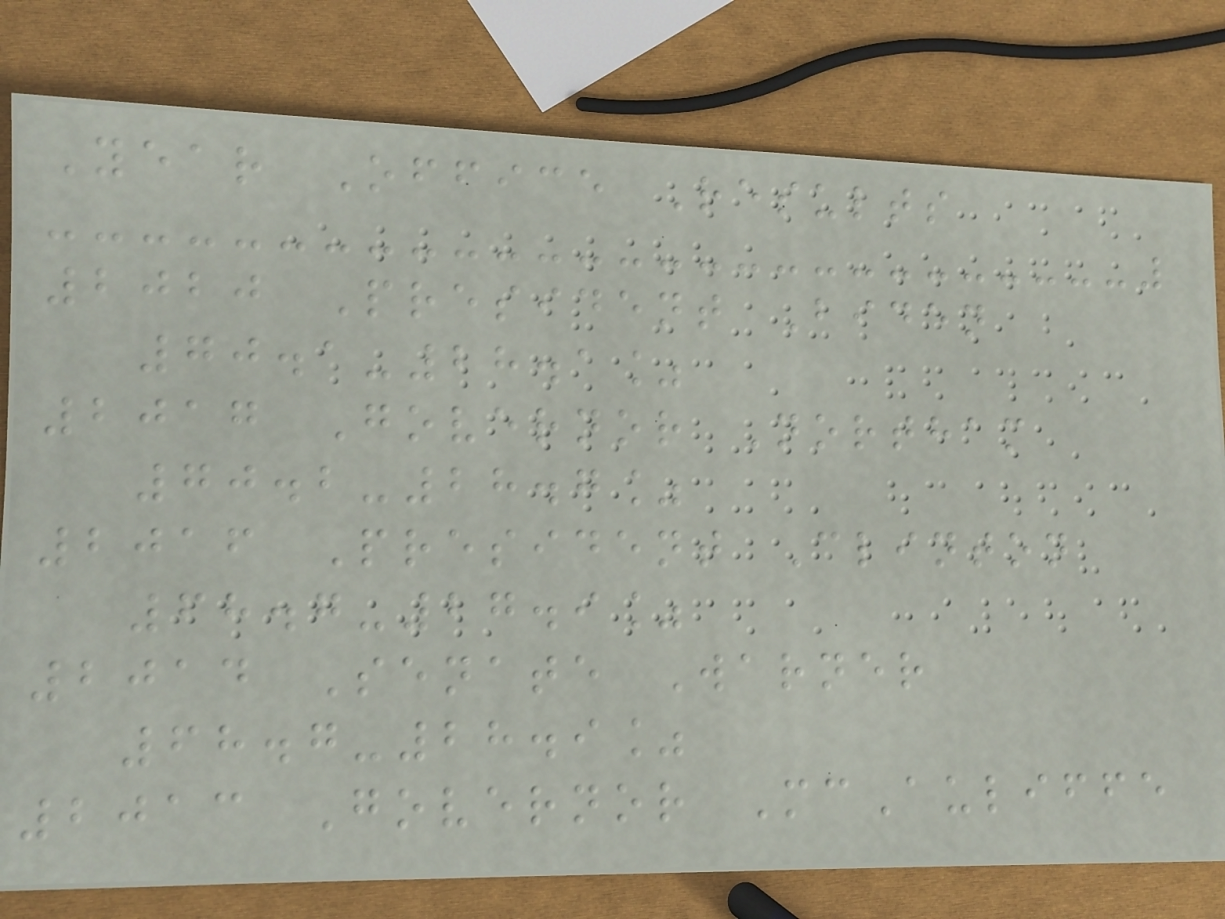Year Office Results
2020 President Biden
70.1-28.1%
2017 Governor Northam
70.2-28.7%
2016 President Clinton
68.7-27.9%
2014 Senate Warner
68.7-28.9%
2013 Governor McAuliffe
